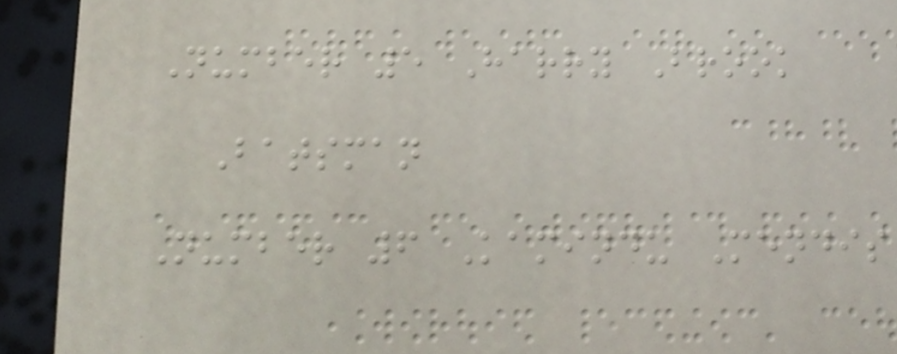Number 5 Harry Brook
Batsman
Number 6 Kamindu Mendis
